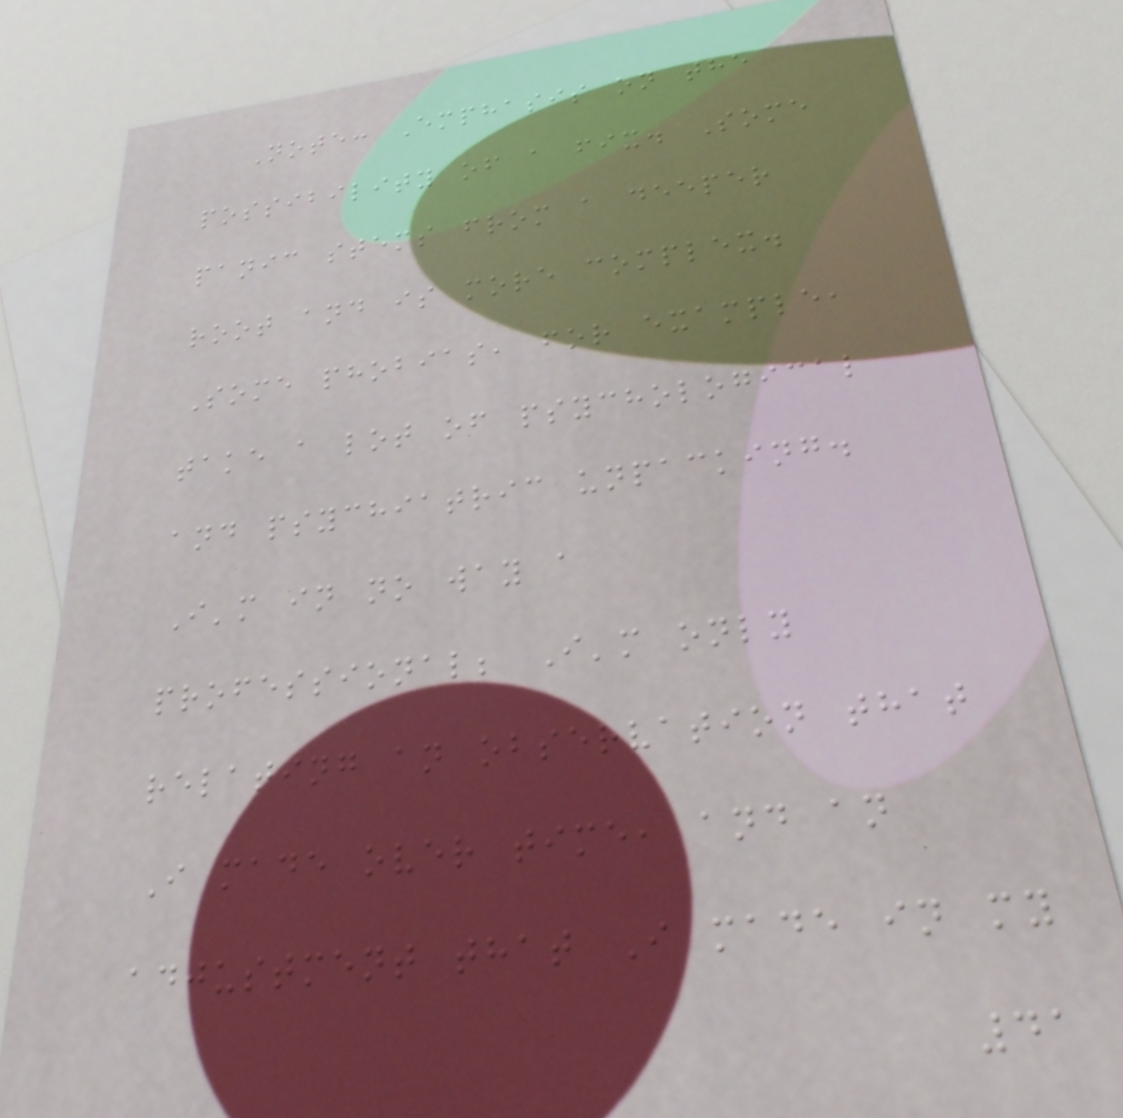Note: Emphasis on the
possibility of a fix. Some
panic stems from a deeper
root and is more complex.
Some phobias, for example,
take a lot of psychological
and psychiatric unpacking.
I'm in no way a
professional; I'm only
relating an observation that
I made over time, and an
adjustment that I made in my
41
